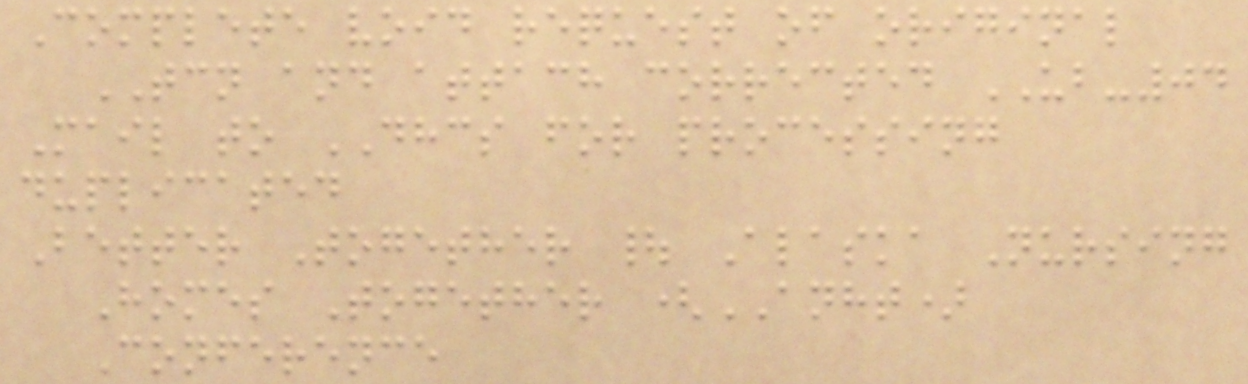Complete void request of original
TCN and attach corrected UB-04
Mail to DHCS for processing
duplicated
Better Together | Alaska Nursing
Homes Together (ANHT)
Conference
